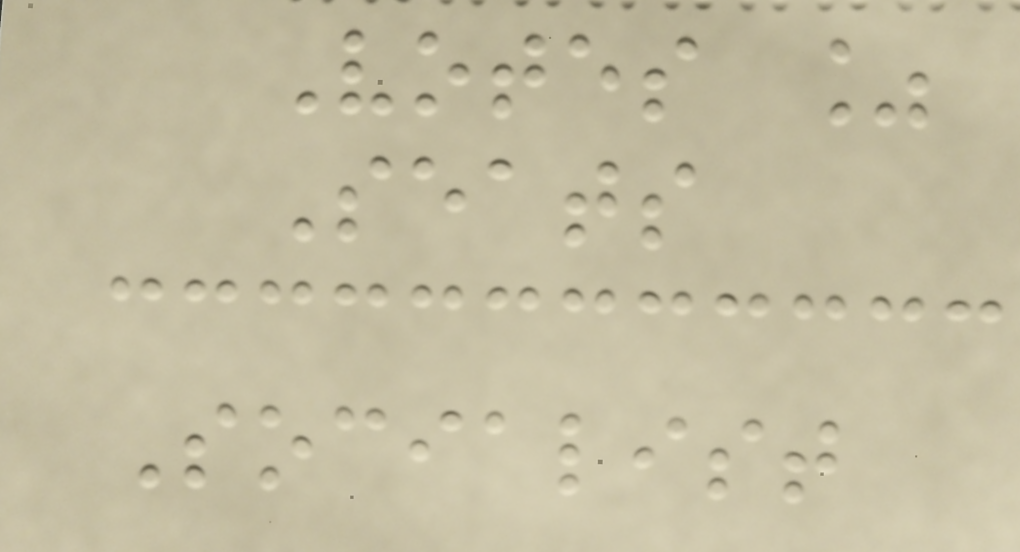Votes %
Seats
Socialist
